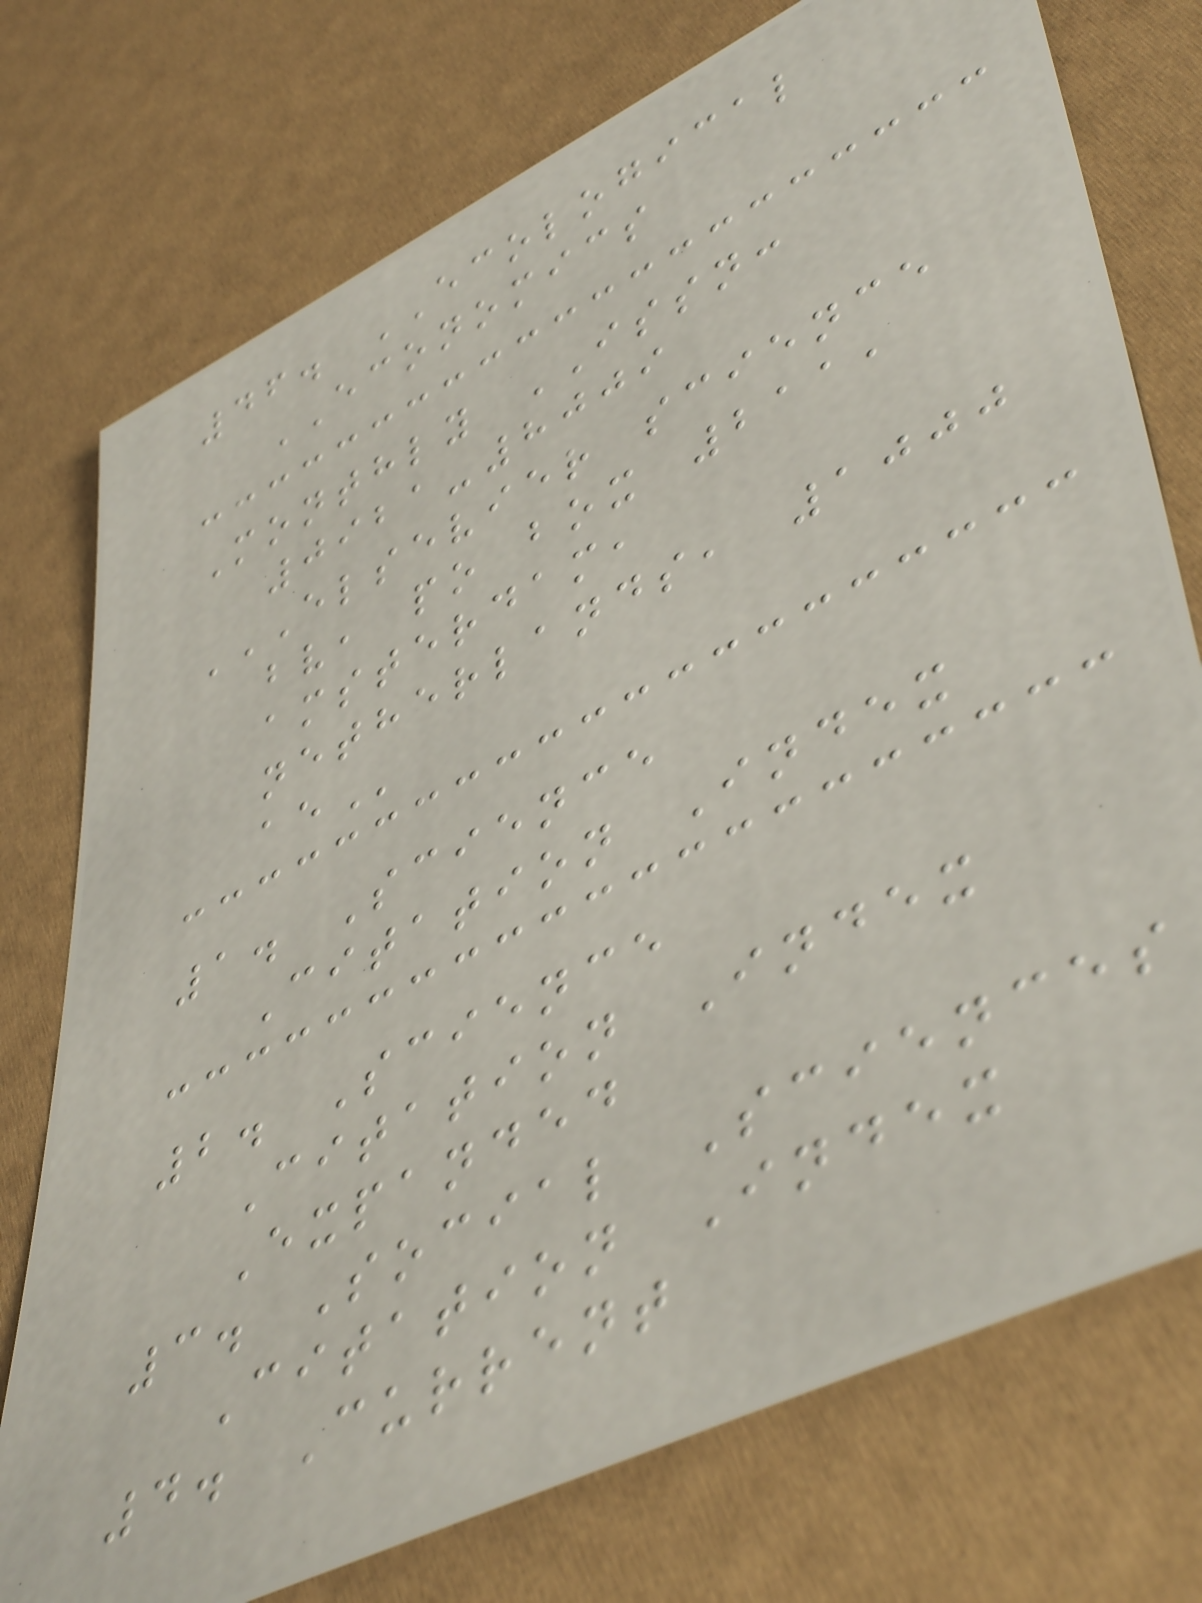46. ECOLOGICAL
ECONOMICS
Monthly ISSN:
0921-8009
ELSEVIER SCIENCE
BV, PO BOX 211,
AMSTERDAM,
NETHERLANDS, 1000
AE
1. Science
Citation Index
2. Science
Citation Index
Expanded
3. Social Sciences
Citation Index
4. Current
